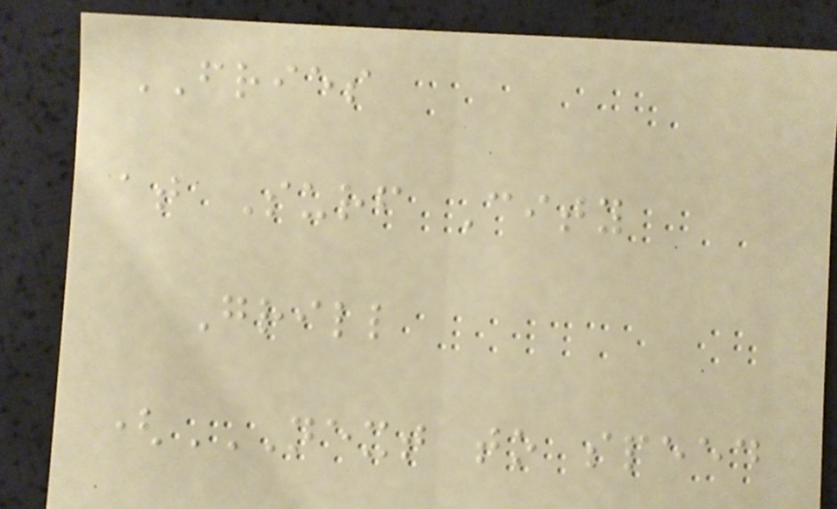FRIES
at Surf City
Grill
(NEXT TO SPEED
